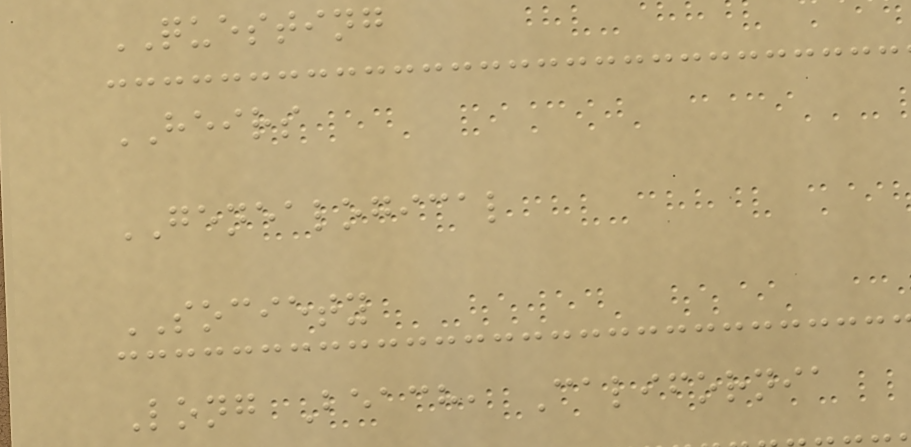QUESTING
HEIRS
GENEALOGICAL
SOCIETY
Long Beach, California
